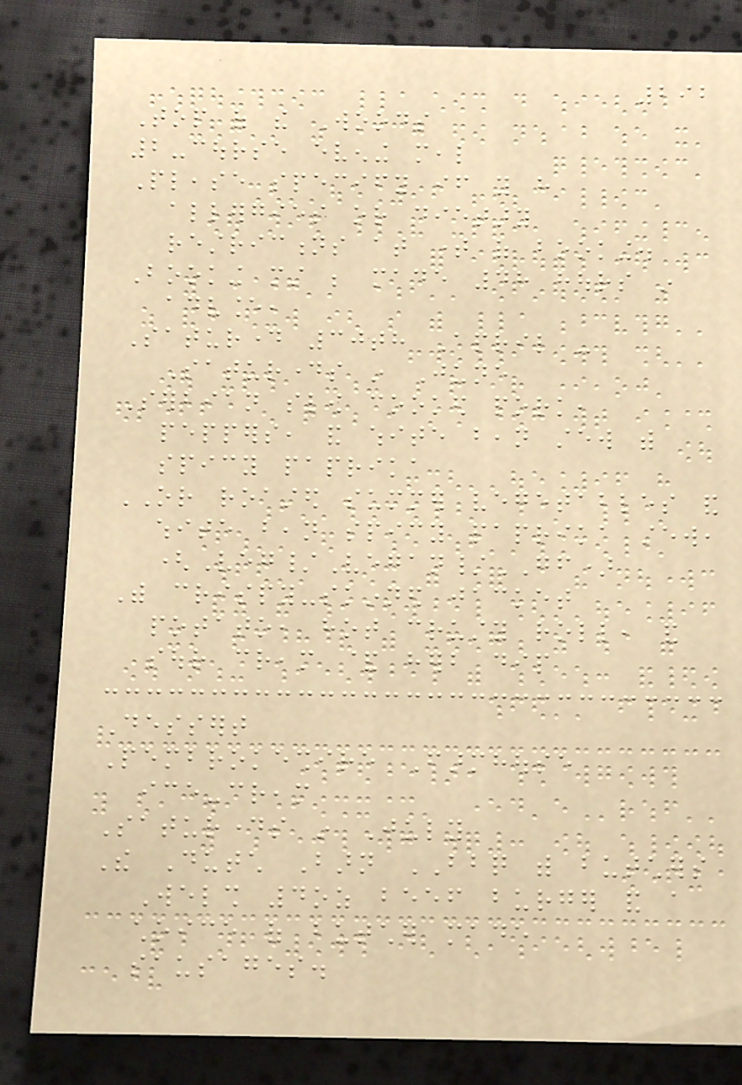292
Top of the Woods
2-course evening meal
Please specify if you have
allergies or dietary
restrictions at time of booking.
Booking must be made 48 hours in
advance,
Saturday 30th April -
Saturdays in June
Serbian slow cooked pork,
peppers, and white bean stew with
spicy paprika
OR roasted summer vegetables and
white bean spicy paprika stew,
(Veg/Vegan/GF)
With crispy-skinned jacket
potato, hot crusty roll, and
sour cream & herb dip
Dessert
Pembrokeshire Farmhouse
ice-cream
Saturdays in July
The Dutch Barn BBQ with butchers
Welsh 4oz beef burger and a
choice of butcher made
sausages.
